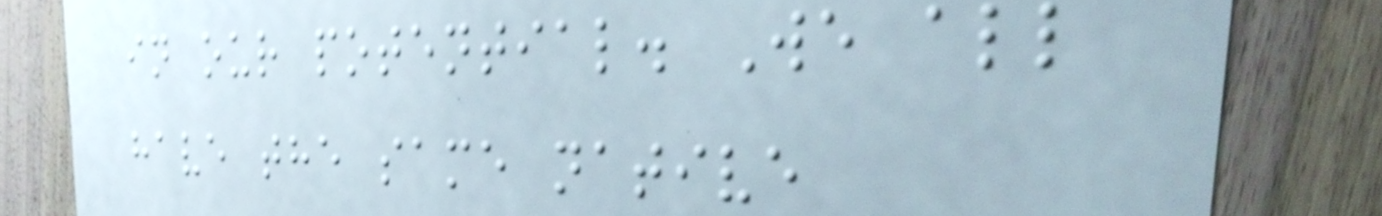in our potential. We all
have the same native
